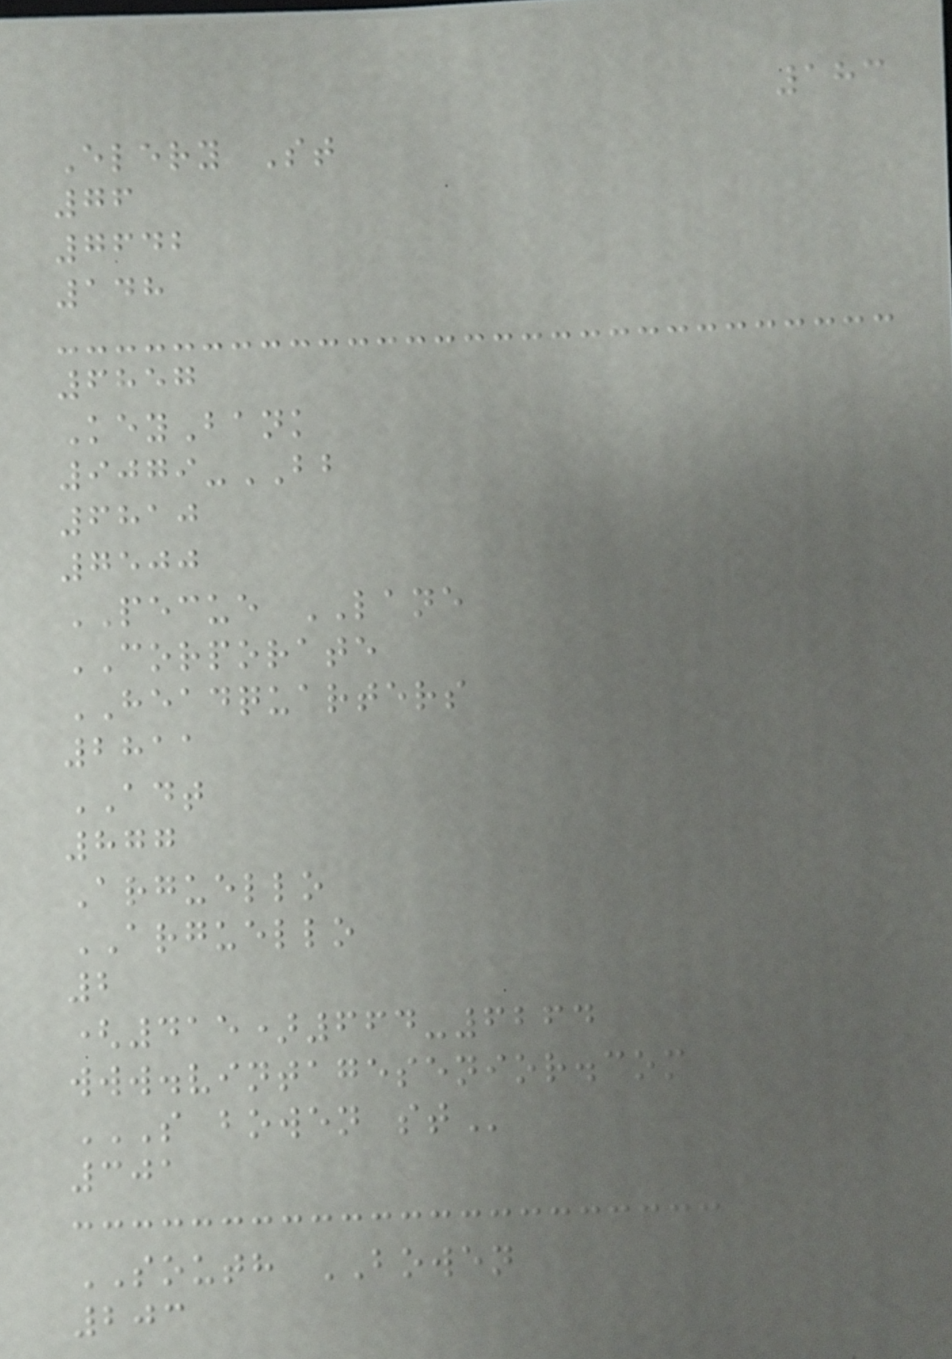183
Elery St
76
7642
148
6857
KeyBank
9079-BB
6810
7500
PECUE LANE
CORPORATE
HEADQUARTERS
2811
ADT
877
Arguello
ARGUELLO
2
(415)664-6264
www.vintagesenior.com
S BOWEN ST
301
SOUTH BOWEN
203
